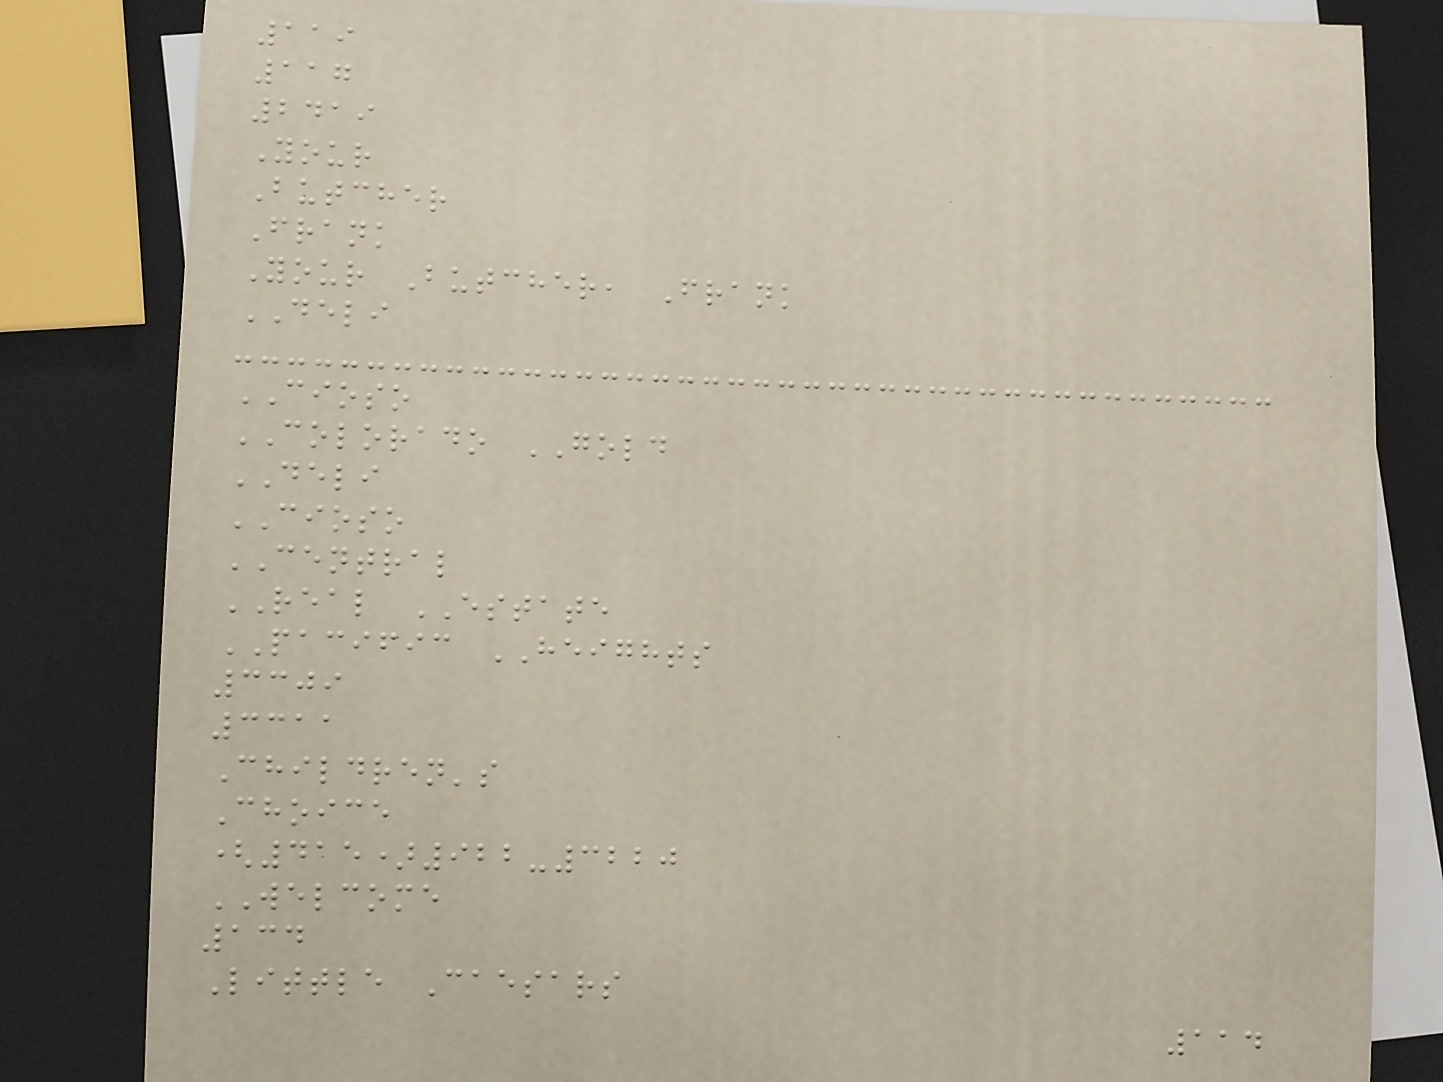119
117
2419
Your
Butcher
Frank
Your Butcher, Frank
DELI
CIOSO
COLORADO GOLD
DELI
CIOSO
CENTRAL
REAL ESTATE
PACIFIC HEIGHTS
3309
3311
Children's
Choice
(415)922-3220
WELCOME
134
Little Caesars
114
